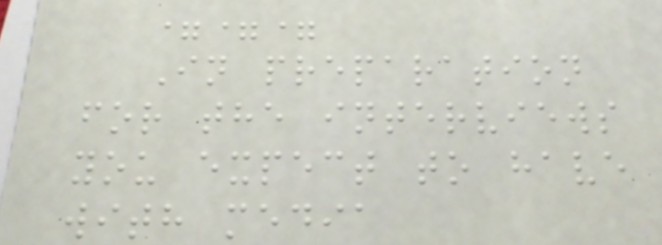===
In preparation
for the interviews
you expect to have
with media
